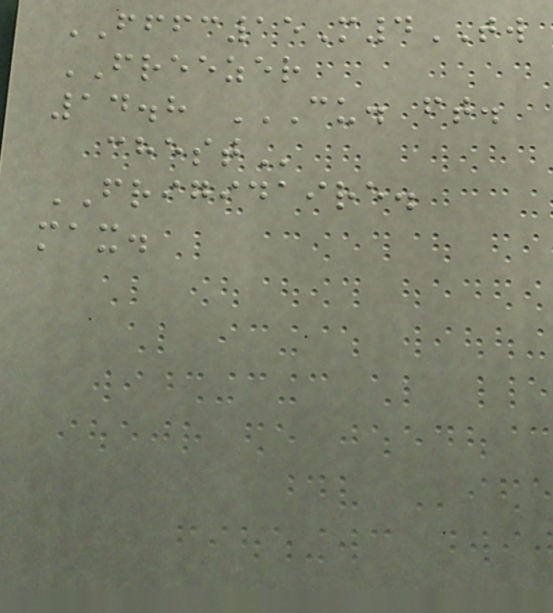FFFC15M4TW
FREEZER
14.8 CU. FT.
CHEST
FRIGIDAIRE.
max.
